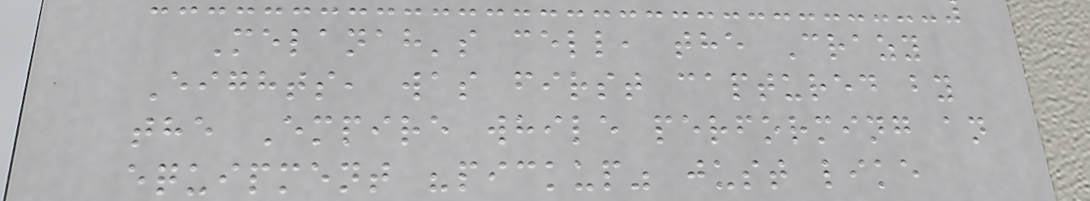Melanah's cell, the Crazy
Eights, was first captured by
the Empire while performing an
equipment "pickup" just like
